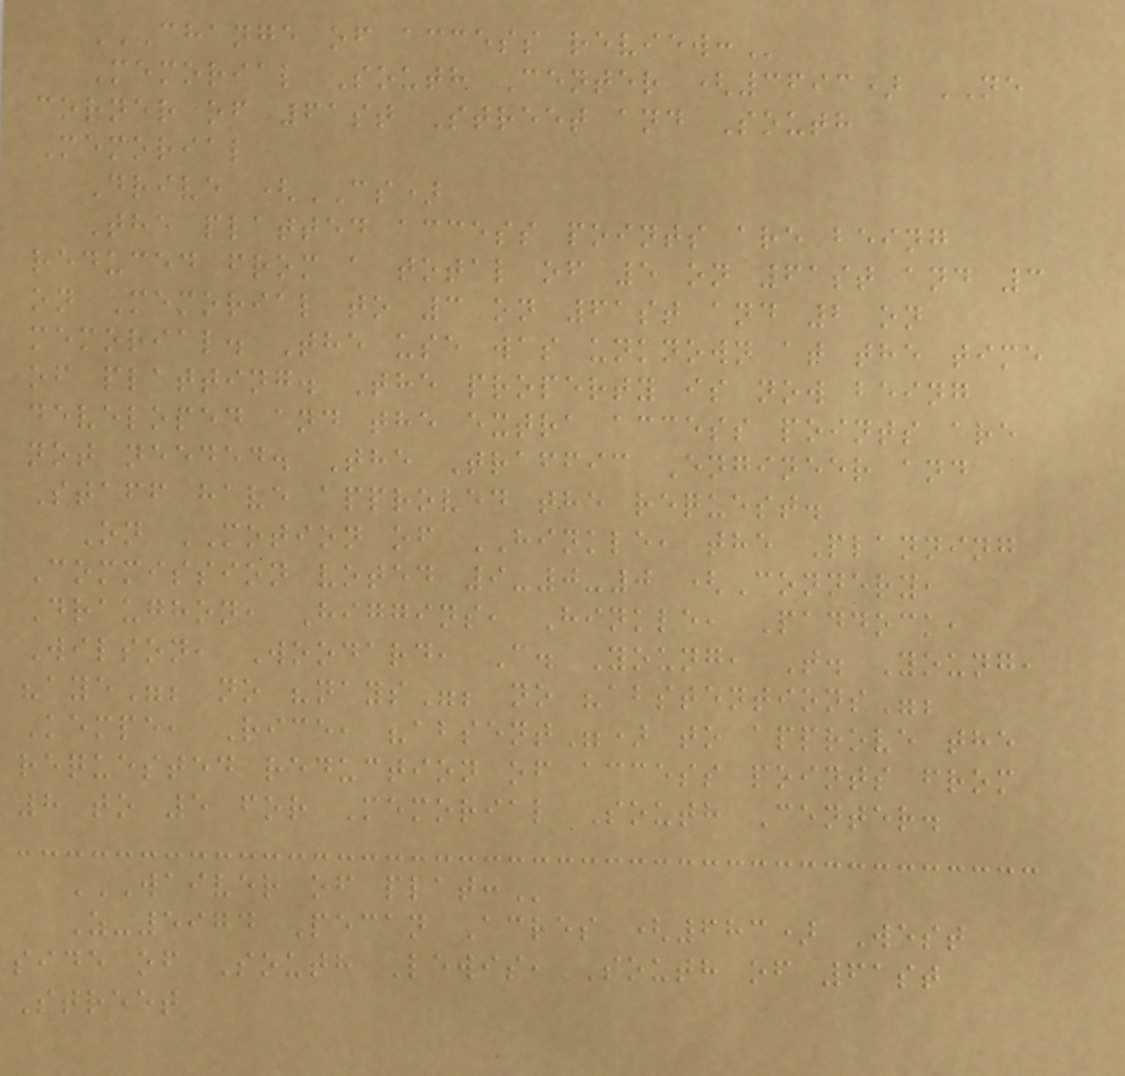CHANGE OF ACCESS REVIEW:
Memorial South Center (3693) NE
corner of 61st Street and South
Memorial
Drive (CS)
The platted access points are being
reduced from a total of 5 on 61st and 3
on Memorial to 3 on 61st and 2 on
memorial. The use was unknown at the time
of platting. The property is now being
developed and the extra access points are
not needed. The Traffic Engineer and
Staff have approved the request.
On MOTION of HINKLE, the Planning
Commission voted 9-0-0 (Connery,
Draughon, Higgins, Hinkle, Paddock,
Wilson, Woodard, C. Young, T. Young,
"aye"; no "nays"; no "abstentions";
Kempe, Rice, "absent") to approve the
requested reduction of access points from
8 to 5 for Memorial South Center.
WAIVER OF PLAT:
Z-5974 Pecan Acres (683) West
side of South Lewis, South of 61st
Street
